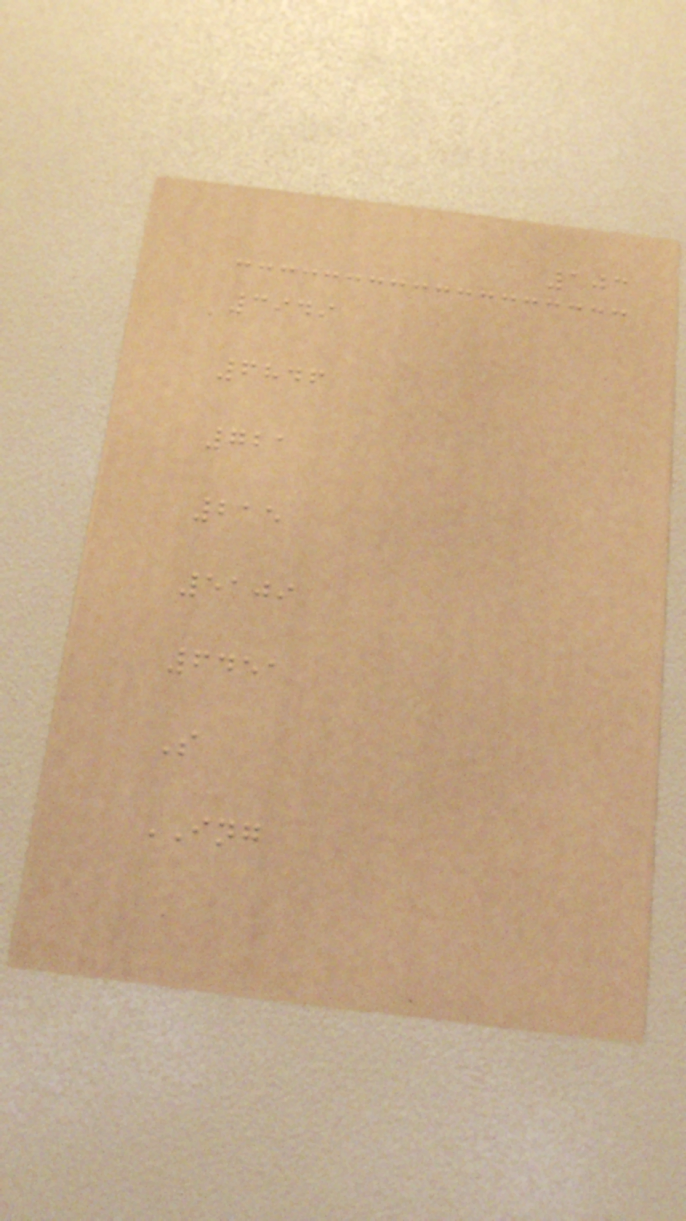103
3949
6846
721
215
5109
6451
S
ING
